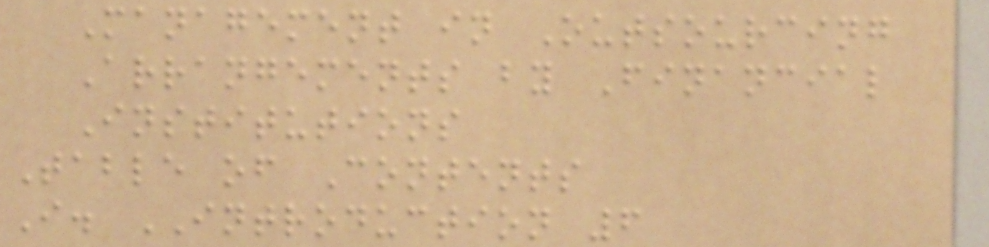Management in Outsourcing
Arrangements by Financial
Institutions
Table of Contents
I. INTRODUCTION 6
